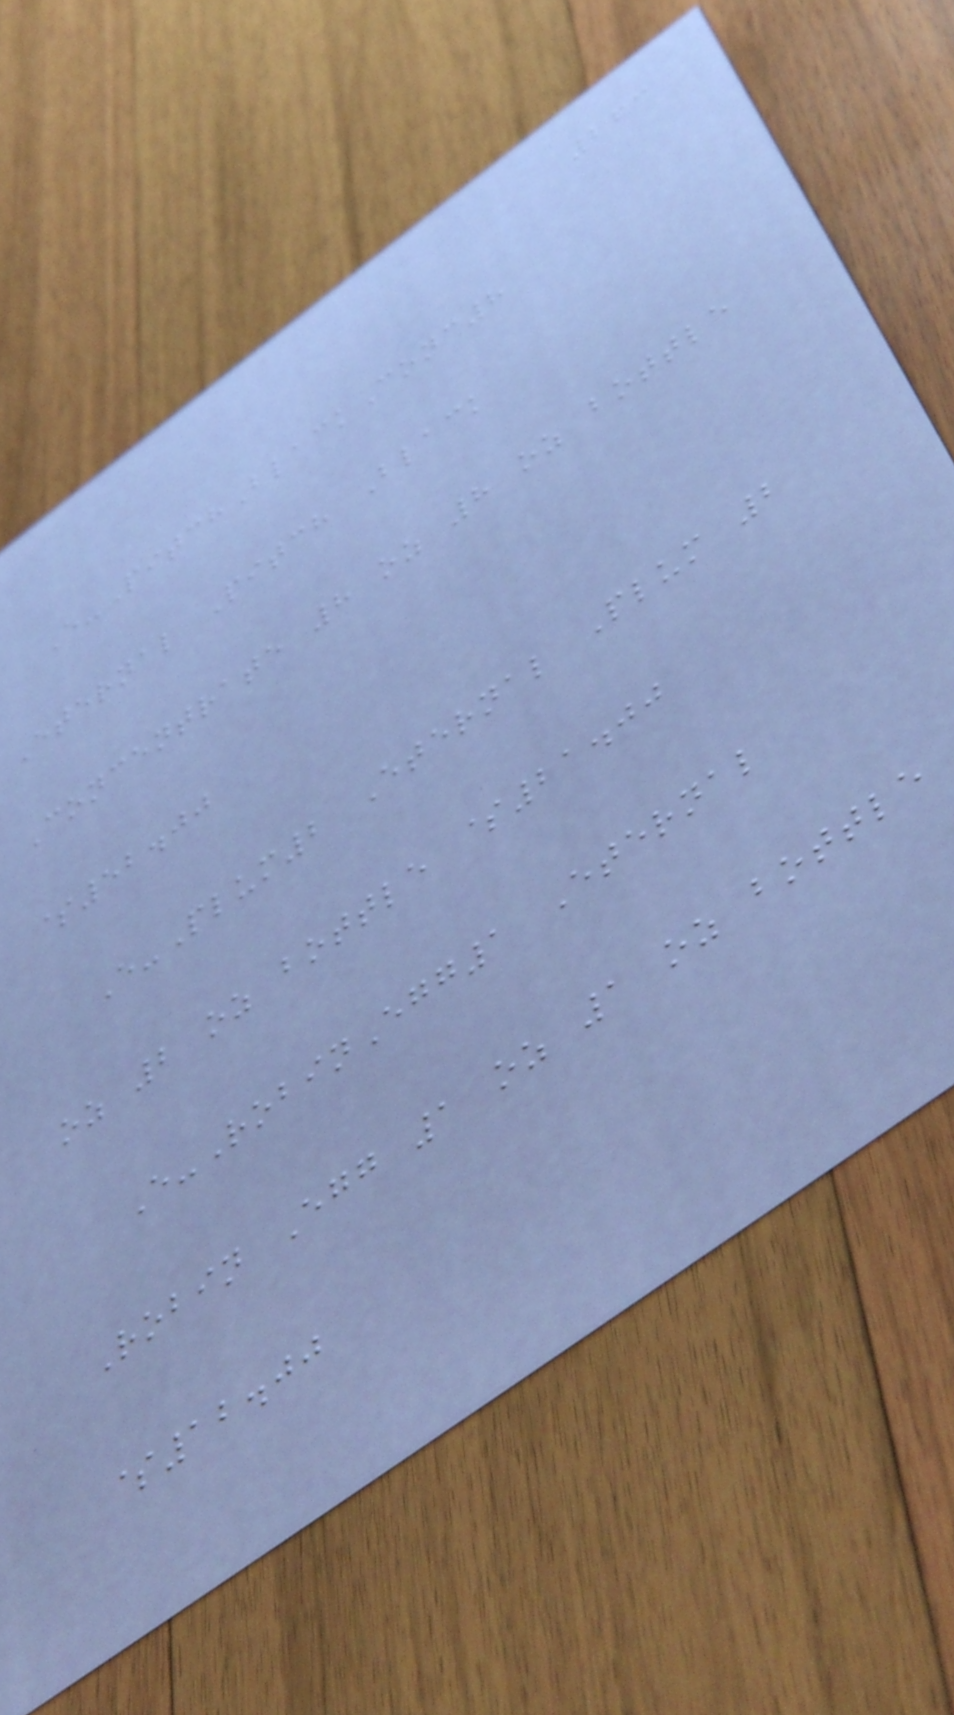263
E-PitchBlackConc8
Eternal Pitch Black
Concentrate 8 oz 8 oz bottle
$52.00
E-Plum2 Eternal Plum 2
oz 2 oz bottle $21.00
E-RobinEgg1 Eternal
Robin Egg 1 oz 1 oz bottle
$12.00
